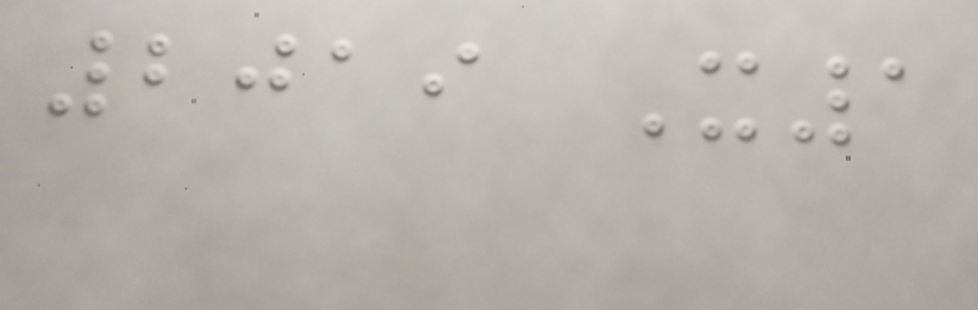2019 X1
